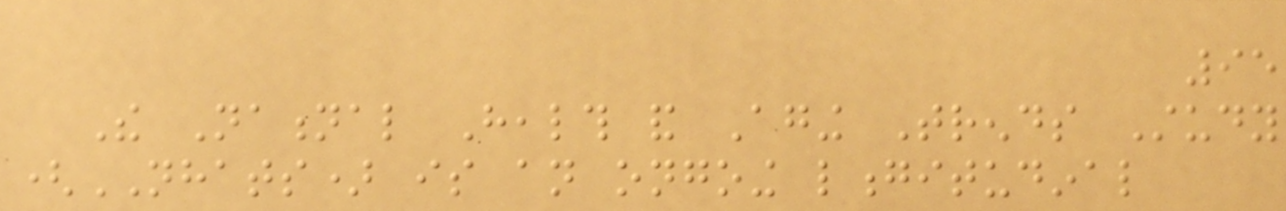95
The National Health and Aging Trends Study
(NHATS) is an ongoing longitudinal
